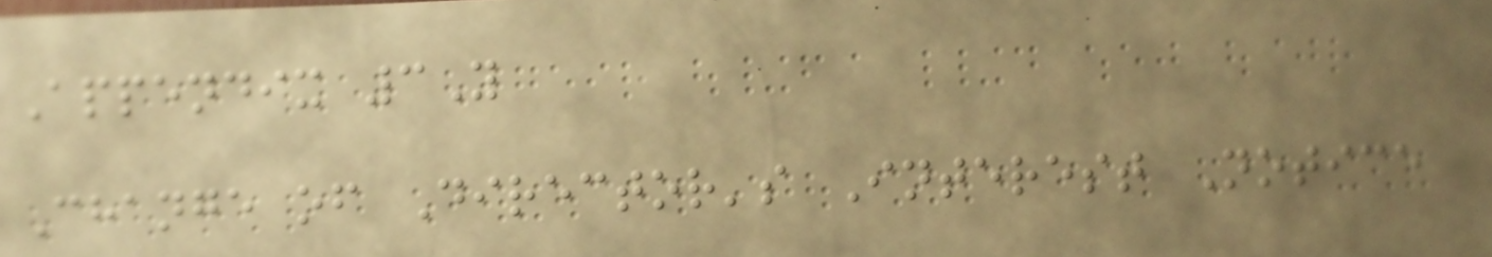Appendix 3Y
Change of Director's Interest Notice
